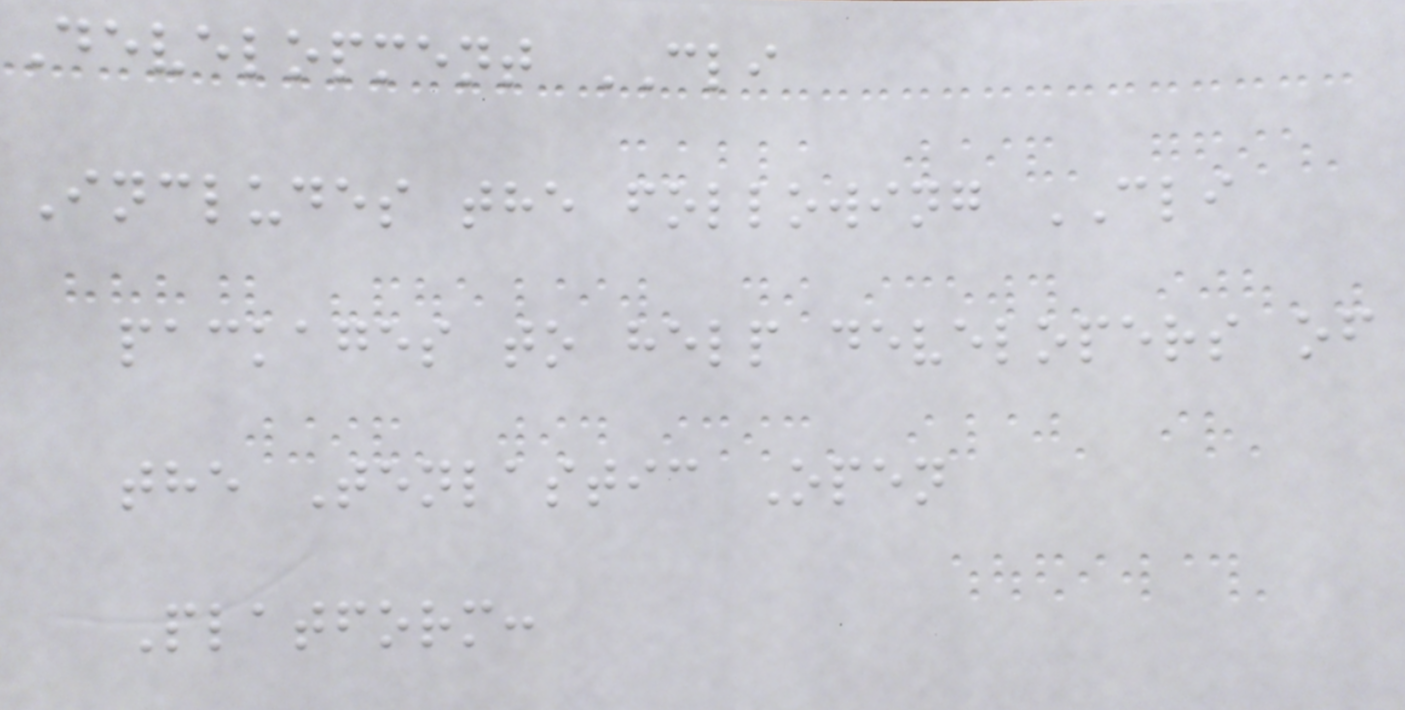Development CLI
Includes the following CLI
packages to help developers of
the Tenlastic Open
Platform:
